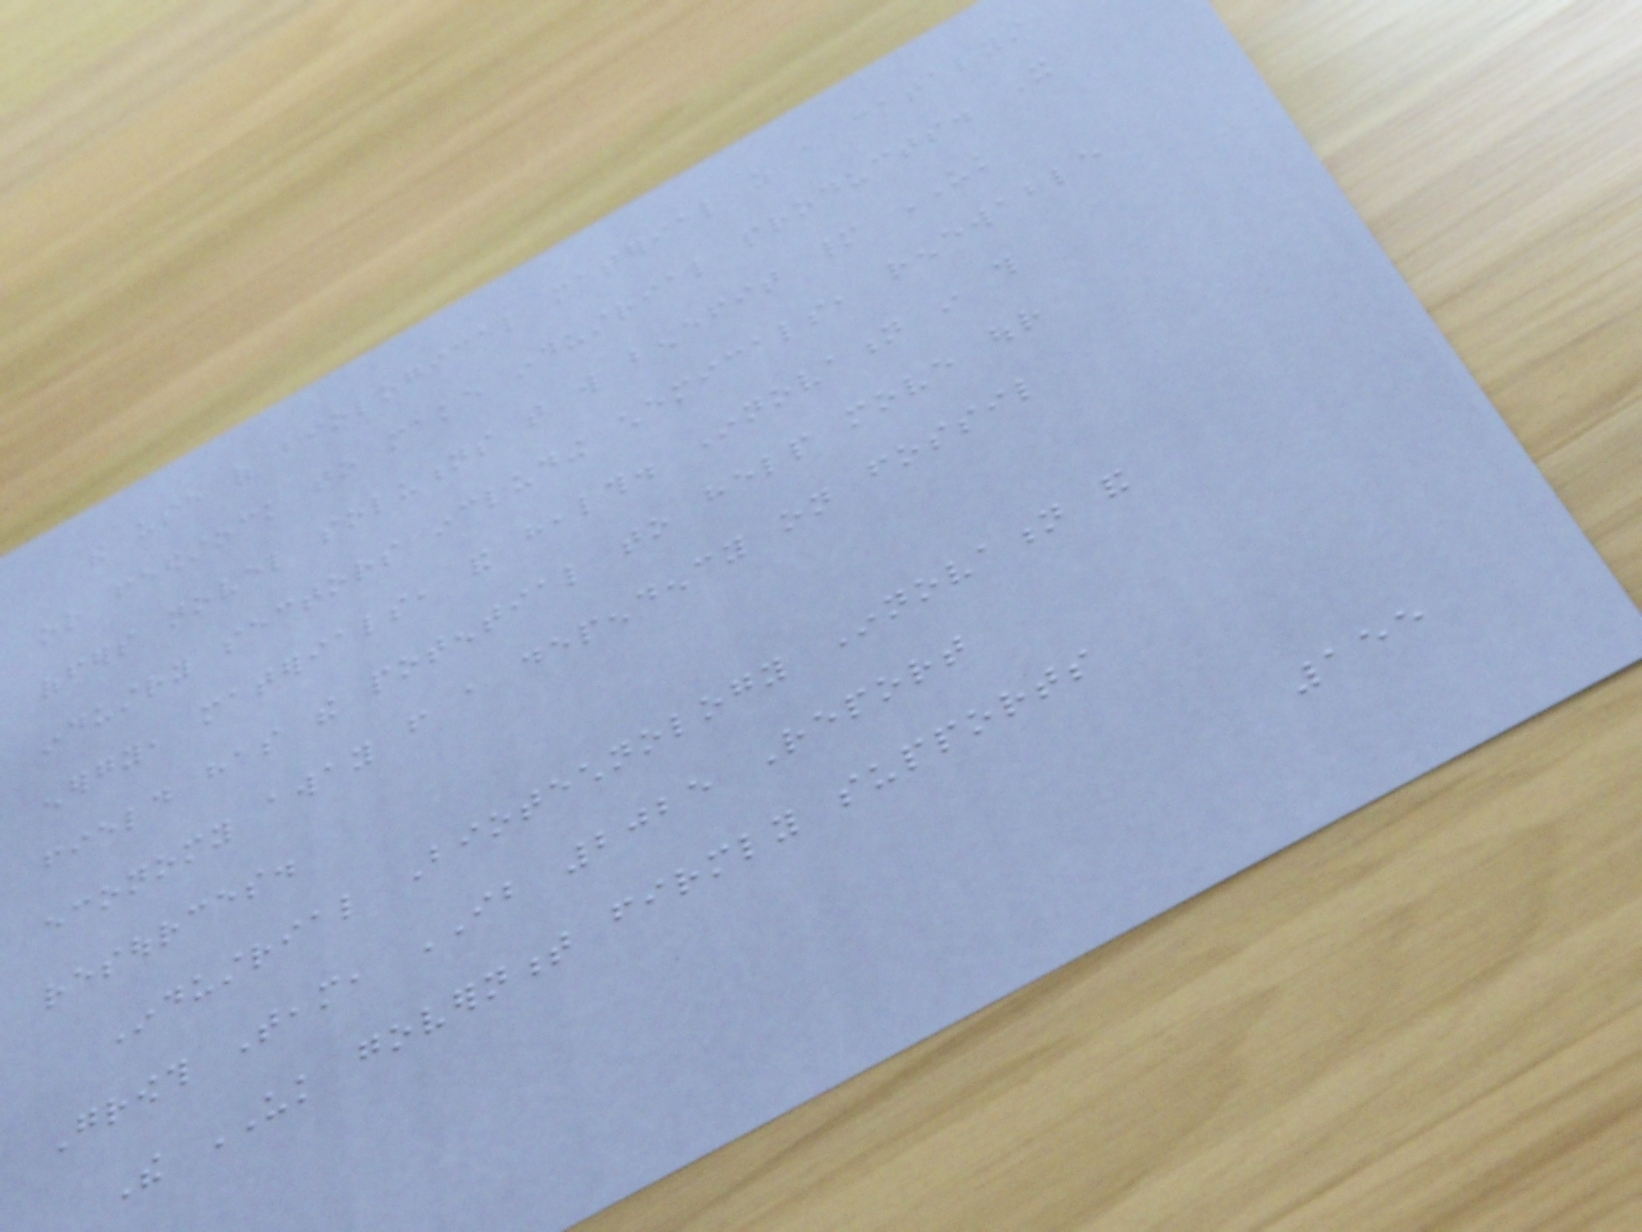the use of biological material as a catalyst
or feedstock to make industrial products. It
offers novel solutions that will benefit many UK
industry sectors including chemicals, renewable
energy, materials, and health. Innovation in this
field has the potential to help move our
economy away from a dependency on fossil
resources.
Industrial Biotechnology Innovation and
Growth Team, IB 2025 Report
The UK government firmly supports
155
